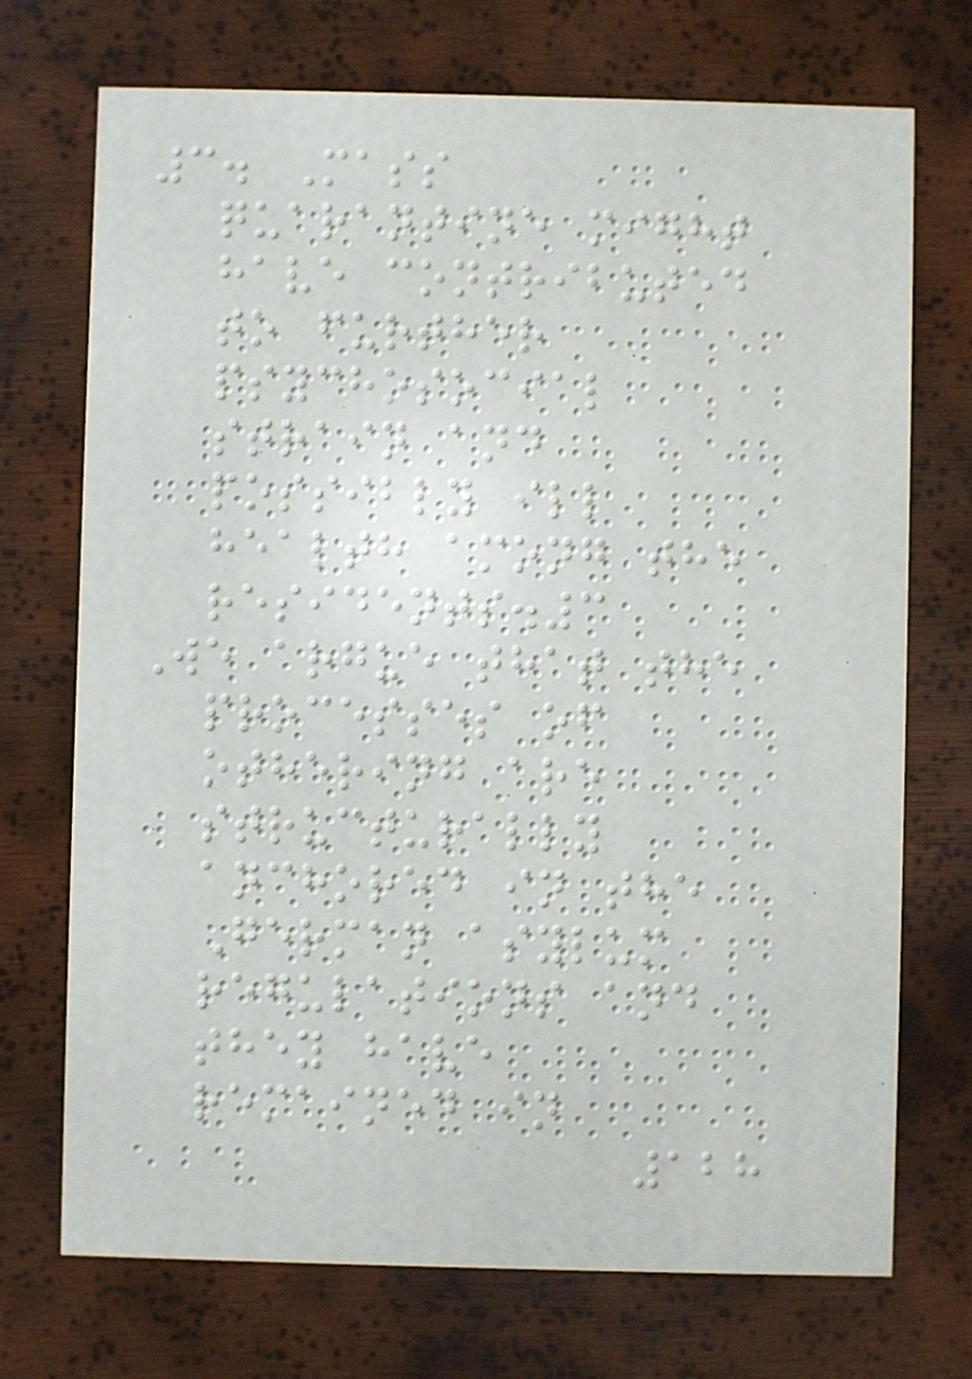3. Mass
quarantine might
have contributed
to further
psychosocial
strain and
possibly ill
health among the
residents.3
We argue that the
processes of
othering are
structurally
anchored in the
German asylum
regulations and
they have
remained in
128
